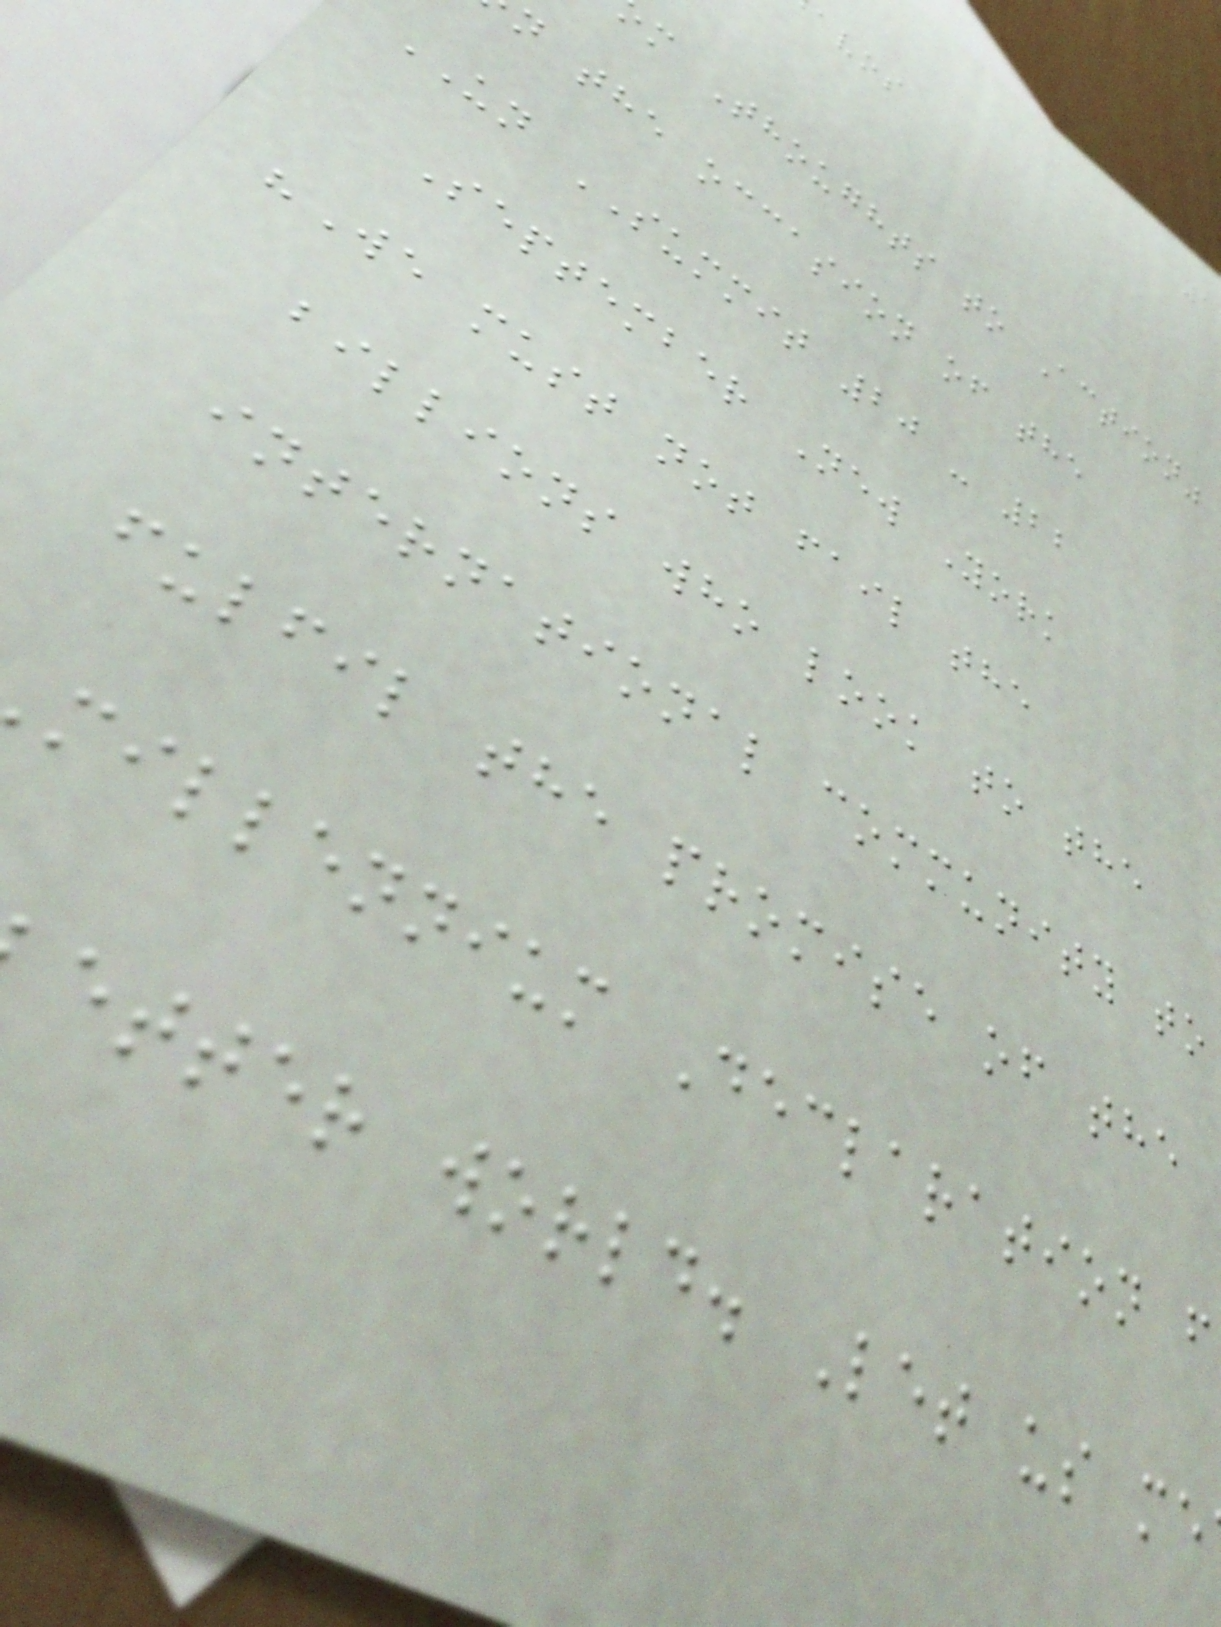avos
m Thoughts to Action"
n the occasion of the
UN SUMMIT 20 - 22
September New York
"We must not fail the
billions who look to the
international community to
fulfil the promise of the
millennium Declaration f
etter world. Let us me
